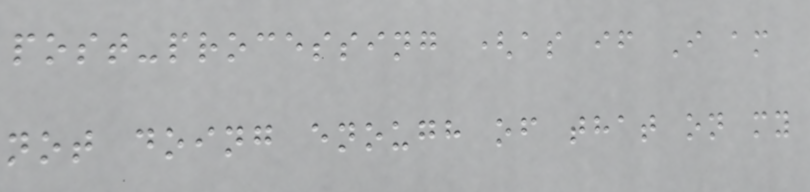post-processing (as if I am
not doing enough of that on my
